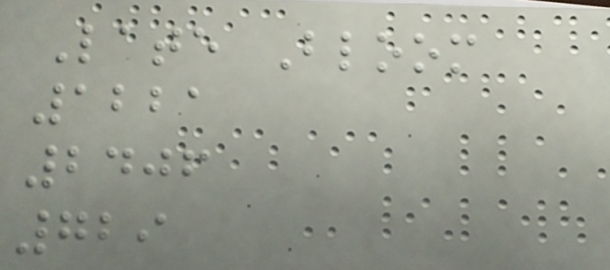Late Bloom
1221
2406
729
